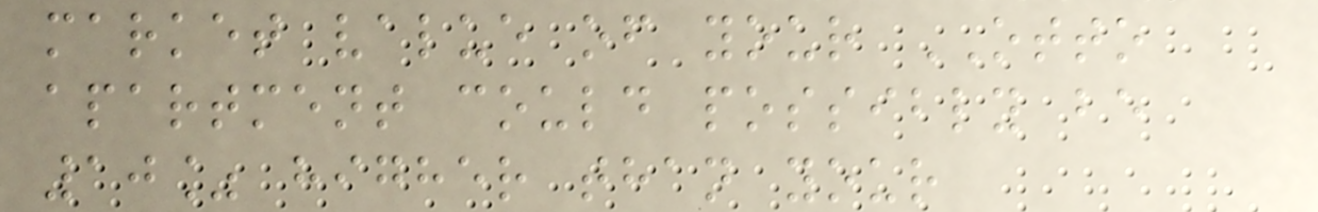market value of your OTTO
apartment could possibly be
10% higher than your
